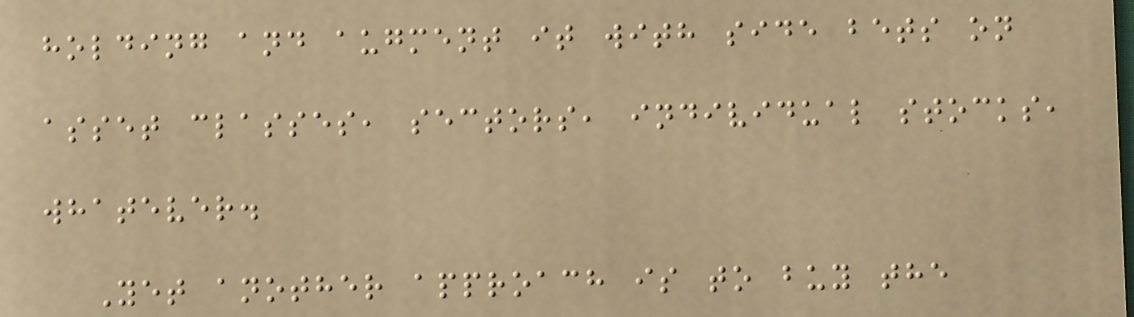holding and augment it with side bets on
asset classes, sectors, individual stocks,
whatever.
Yet another approach is to buy the
